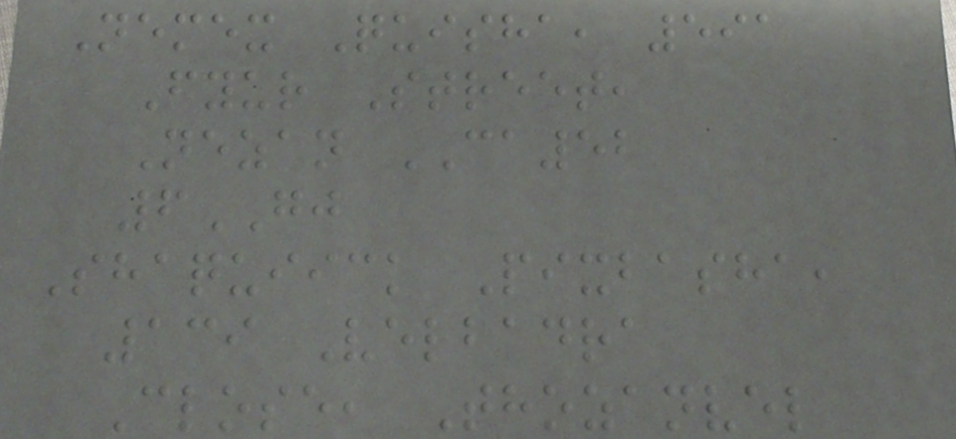Nemex Quisha, 591
Fyur Street,
Nezan CA52
6GJ
Shaquiick Pixbasha,
139 Velbadra
Close, Thozanvel
